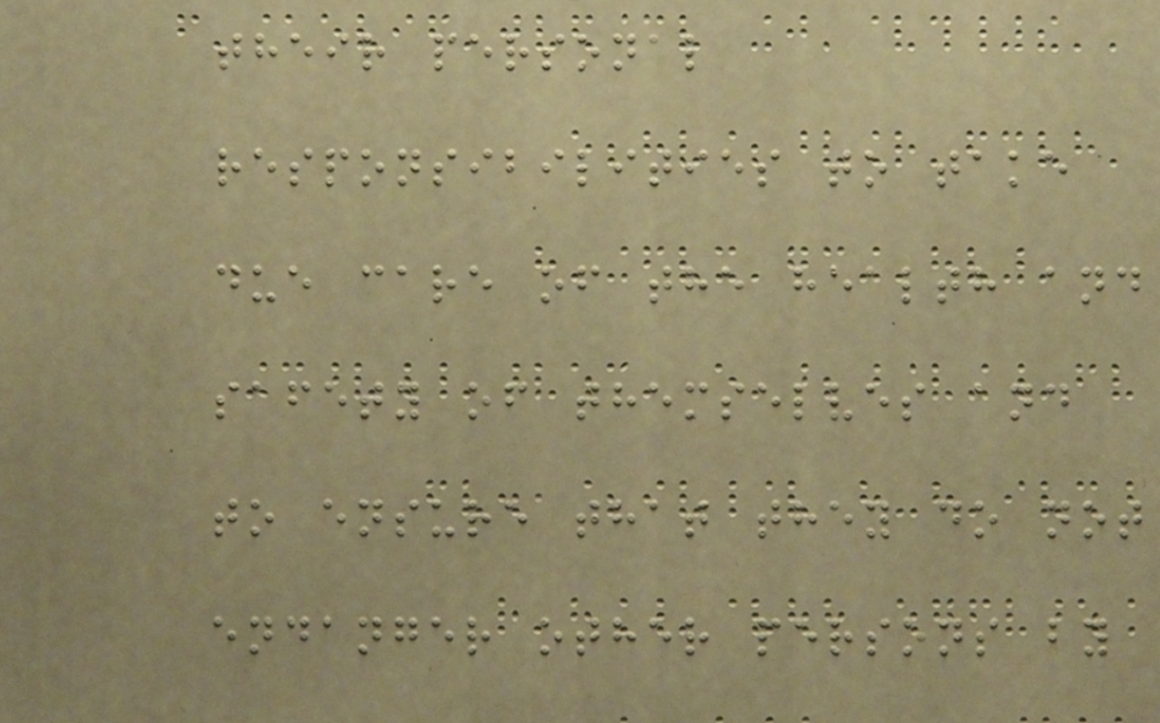their personal
responsibilities to take
due care of the health and
safety of themselves and
to ensure that they do not
endanger other persons by
